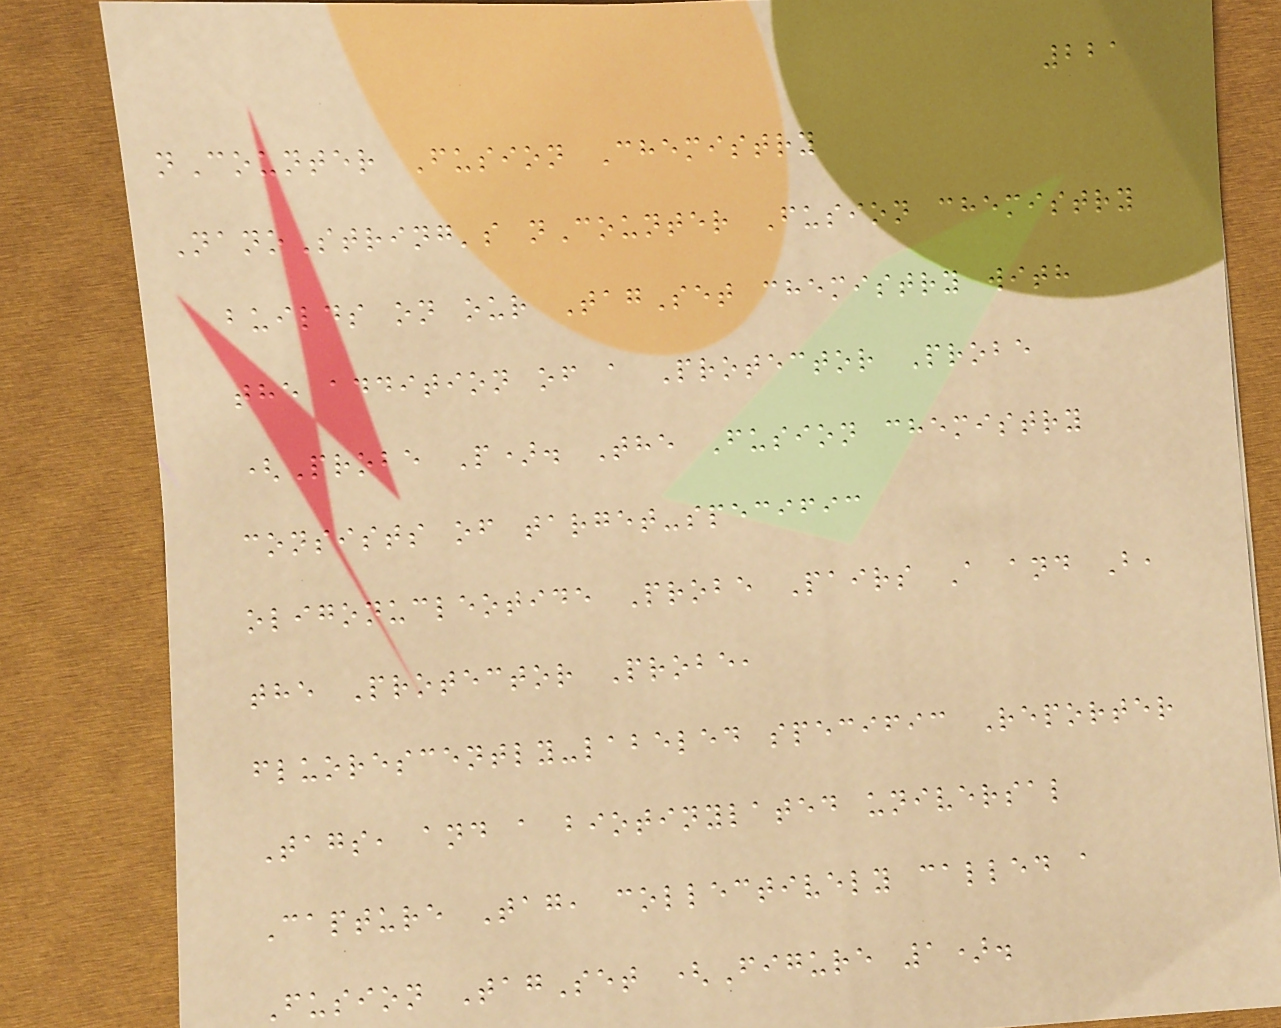221
nCounter Fusion Chemistry
NanoString's nCounter Fusion chemistry
builds on our TagSet chemistry with
the addition of a Protector Probe
(Probe P). The Fusion chemistry
consists of target-specific
oligonucleotide Probe Pairs A and B,
the Protector Probe,
fluorescently-labeled specific Reporter
Tags, and a biotinylated universal
Capture Tag, collectively called a
Fusion TagSet (Figure 1).
